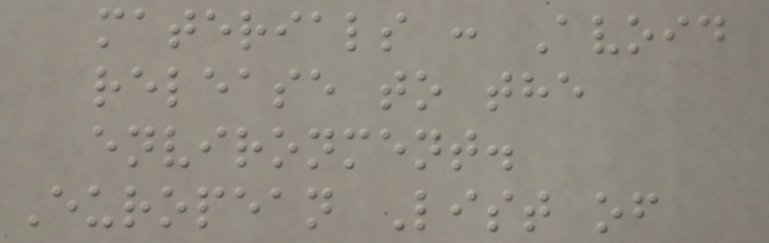materials : Avoid
release to the
environment.
European List of
